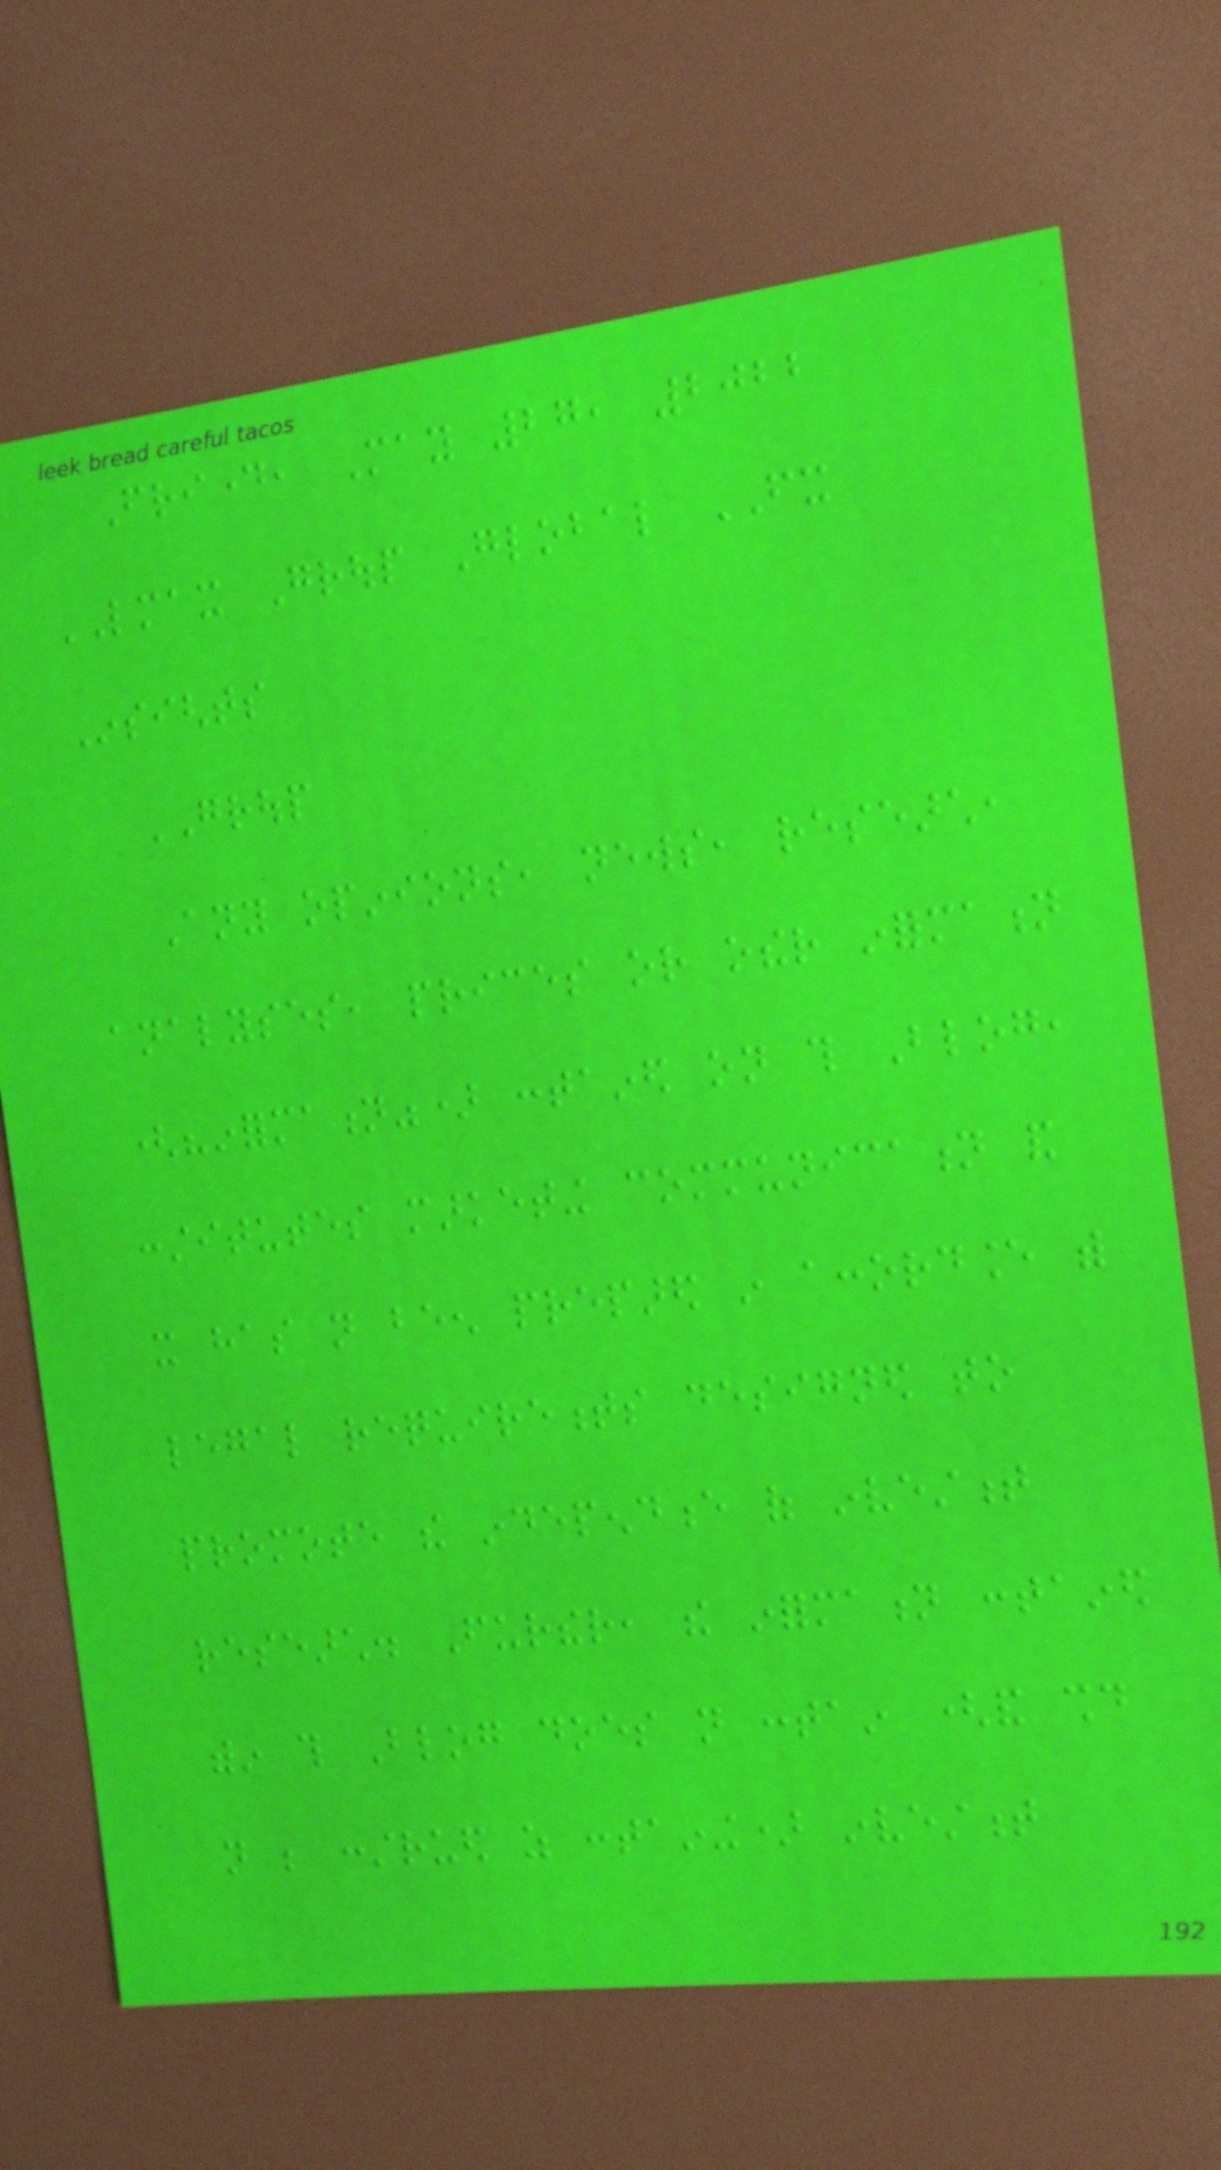Friday, May 27, 2022
LMAX Group Global FX
Insights
GROUP
Any opinions, news, research,
analyses, prices or other information
("information") contained on this Blog,
constitutes marketing communication and
it has not been prepared in accordance with
legal requirements designed to
promote the independence of investment
research. Further, the information contained
within this Blog does not contain (and should
not be construed as containing) investment
